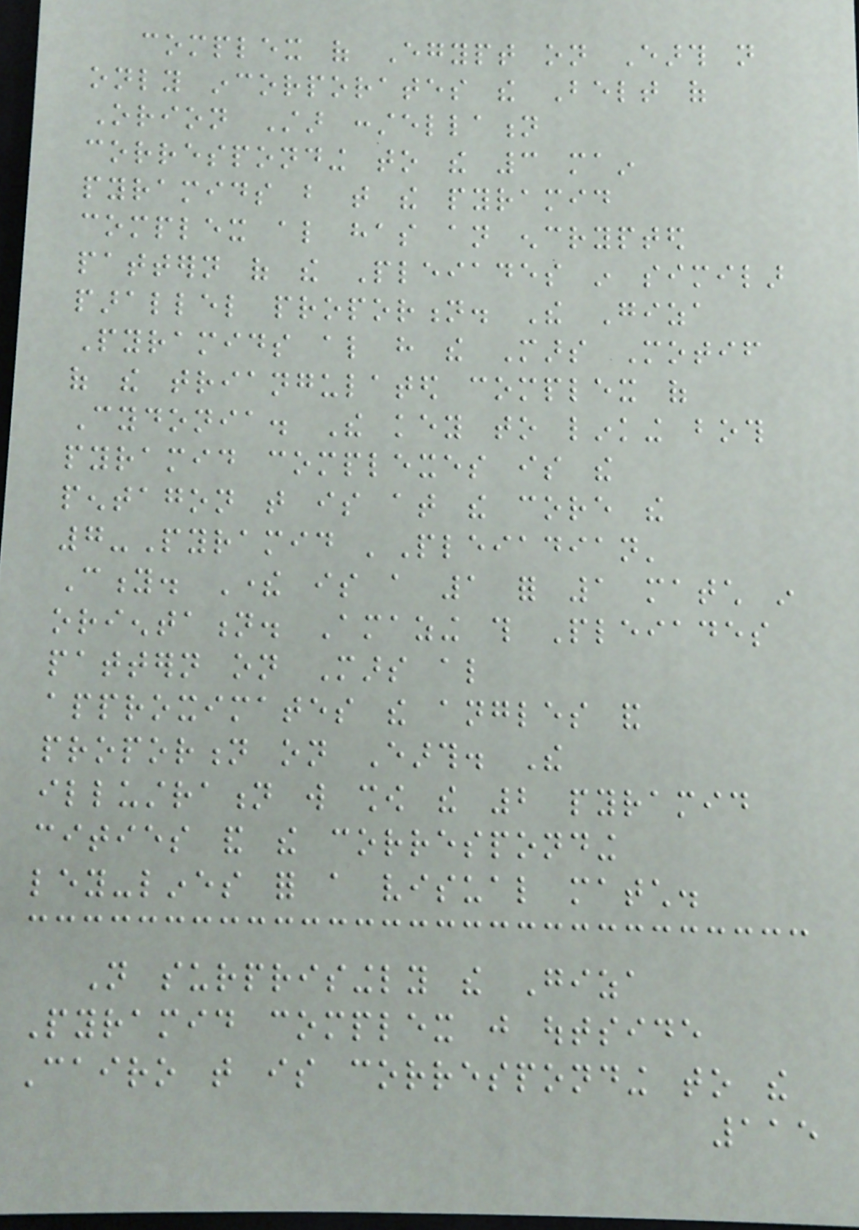complex of Egypt on Earth not
only incorporates the Belt of
Orion Star constellation
corresponding to the 3 main
pyramids but that the pyramid
complex also has an encrypted
pattern of the Pleiades in similar
parallel proportion. The Giza
Pyramids also have the Mars Motif
of the triangulated complex of
Cydonia. The key to linking both
pyramid complexes is the
pentagon that is at the core the
7-Pyramid 'Pleiadian'
City. There is a 1 for 1 match in
orientation. Amazing this Pleiades
pattern on Mars also
approximates the angles and
proportion on Earth. The
illustration will show the 2 pyramid
cities and the corresponding
ley-lines for a visual match.
Not surprisingly the Giza
Pyramid complex just outside
Cairo that is corresponding to the
115
